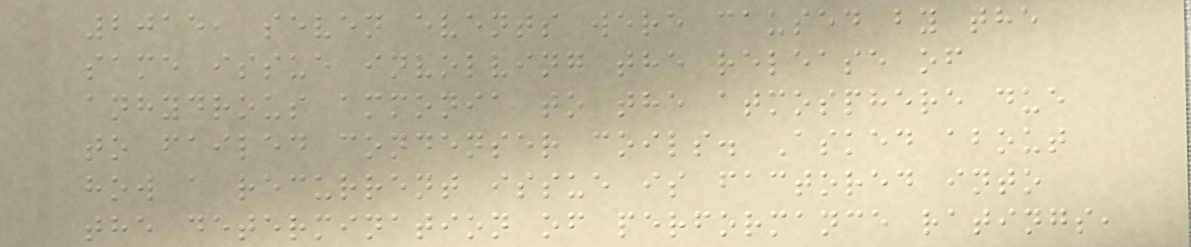2015, seven events were caused by the
same issue involving the release of
anhydrous ammonia to the atmosphere due
to failed condenser coils. Asked about
how a recurrent issue is factored into
the determination of performance ratings,
